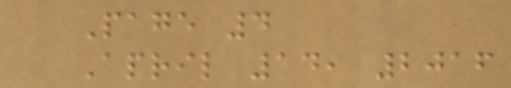Page 4
April 14, 2016
